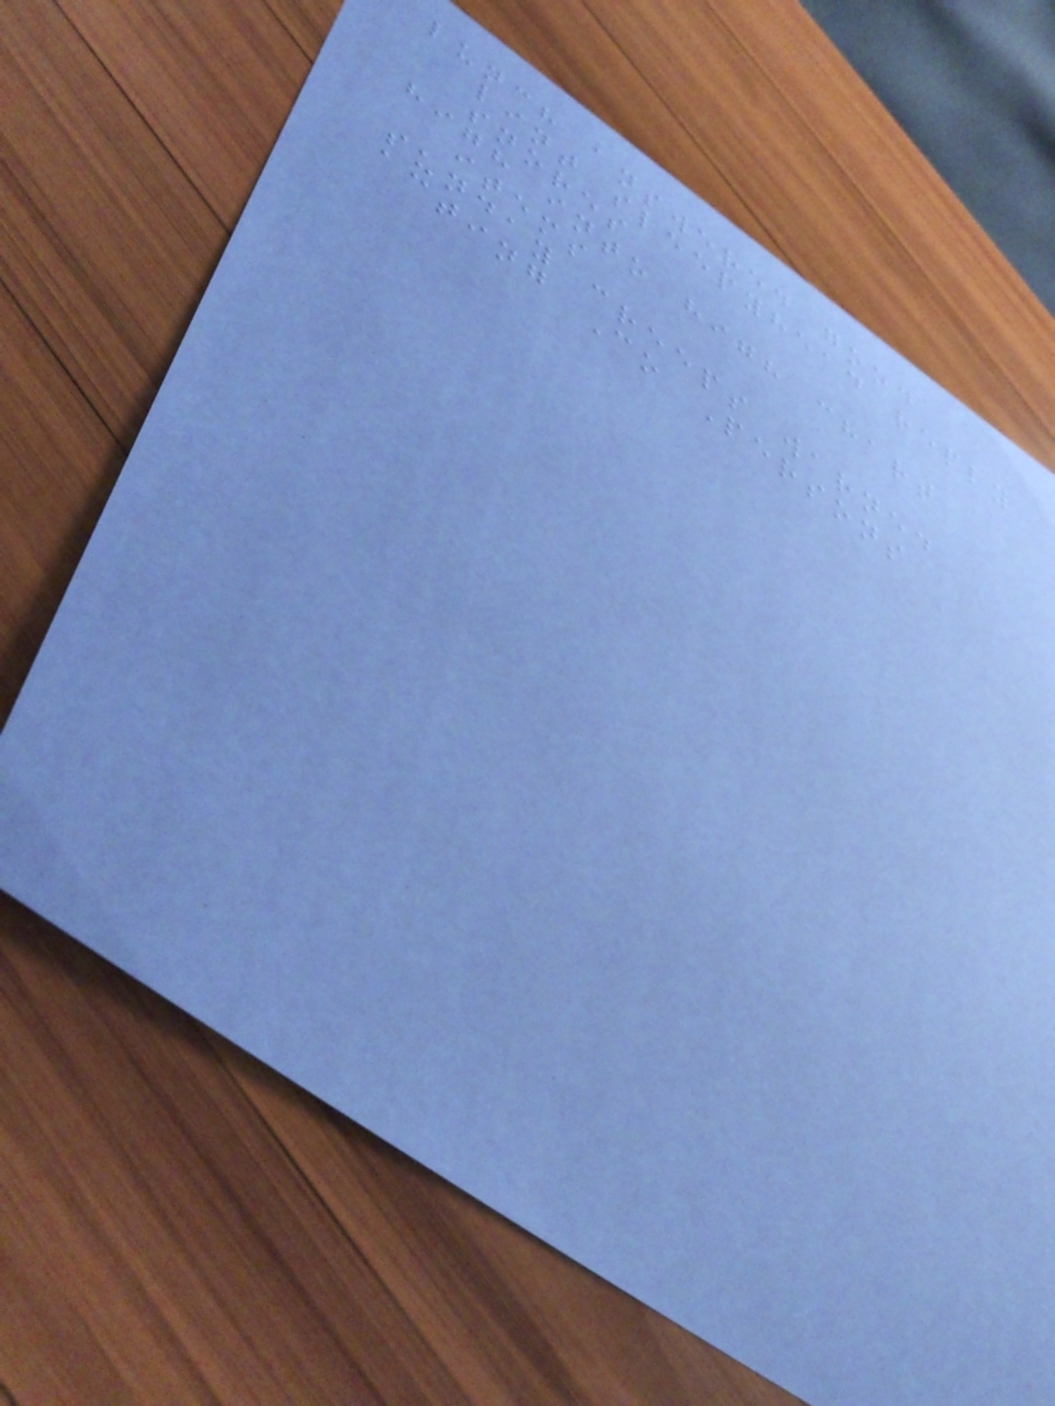lunch answered good
lint sleepyhead reply
snores
high into high chart
items
sunday creeps warned
acting Co Persons
